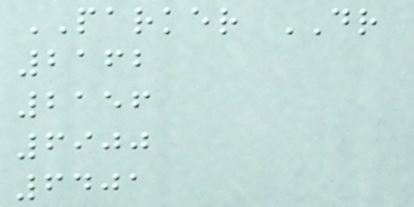PARKER DR
2162
2156
6900
6401
